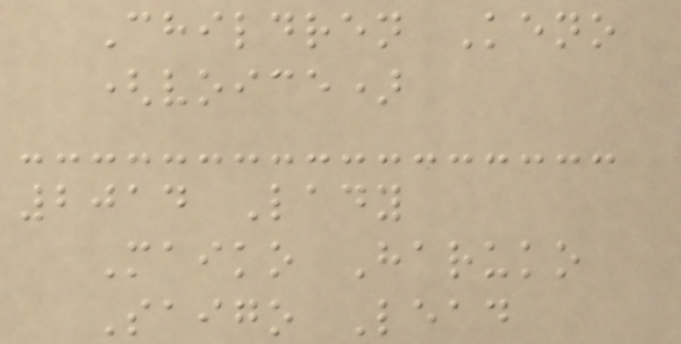Children Keno
(voice)
2014 Lady
Maiko Haruko
Saigo Lead
